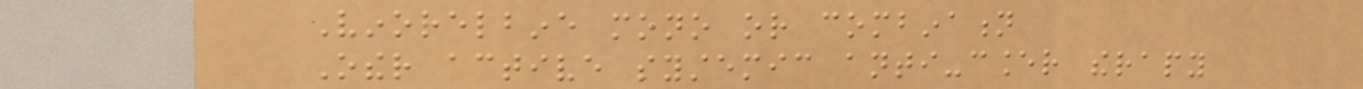Vinorelbine mono or combination
Other active systemic anti-cancer therapy
